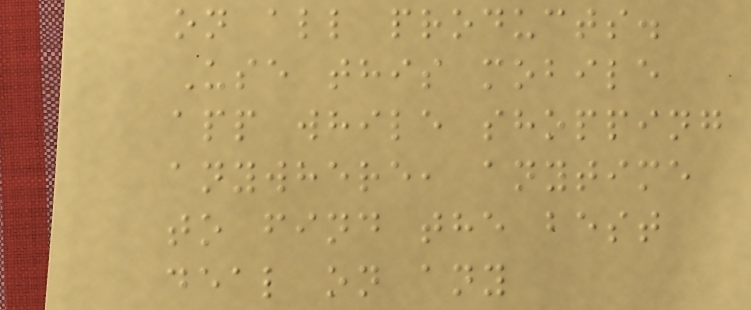on all products.
Use this mobile
app while shopping
anywhere, anytime
to find the best
deal on any
